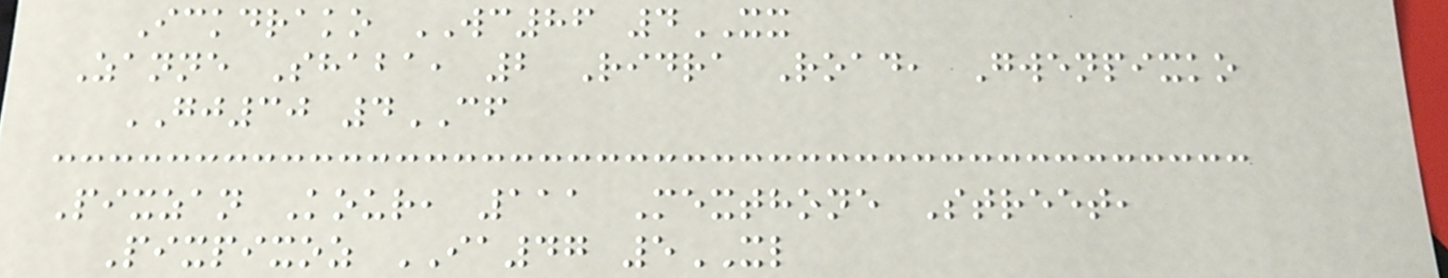Ickdrako WC86 4XX
Zanne Shaba, 2 Ridra Road, Gwenpixko
GJ30 4CF
Pixzan Kour, 111 Mexthone Street,
Pixpixoz IA47 5XL
